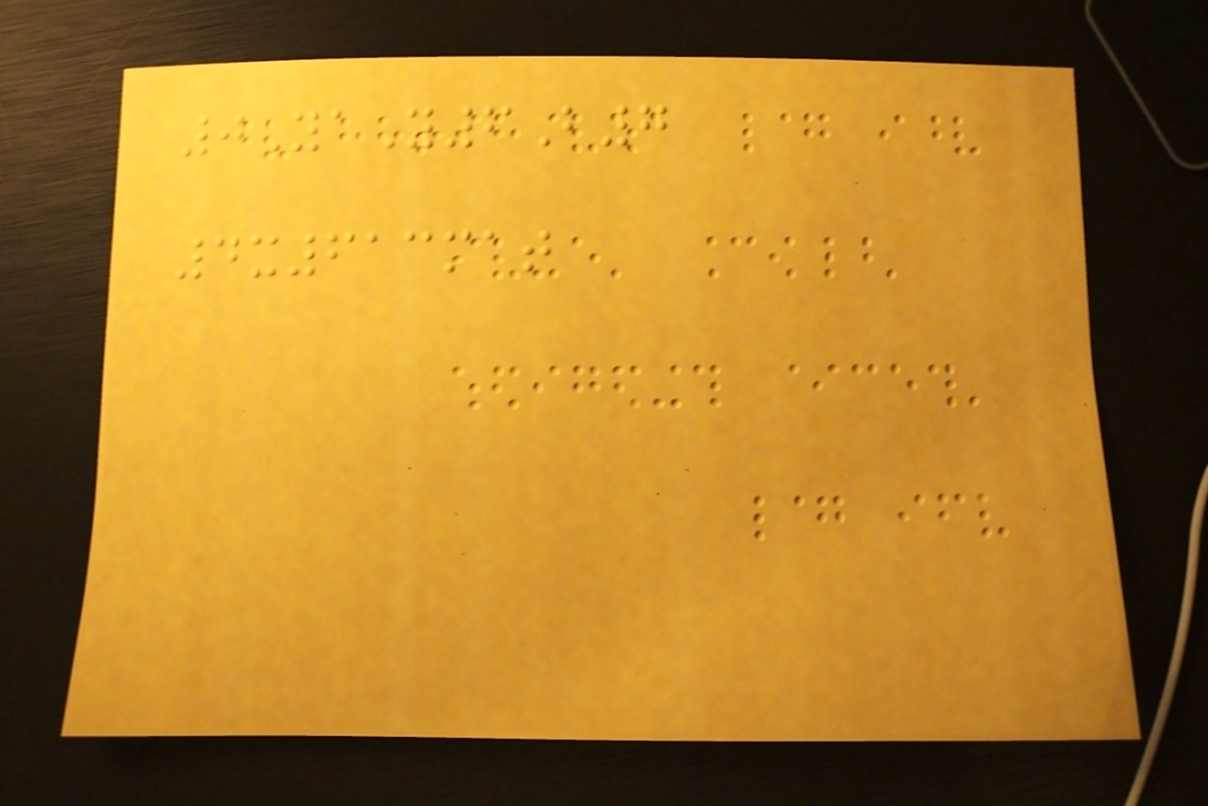0YaY6B7
4x613mat
